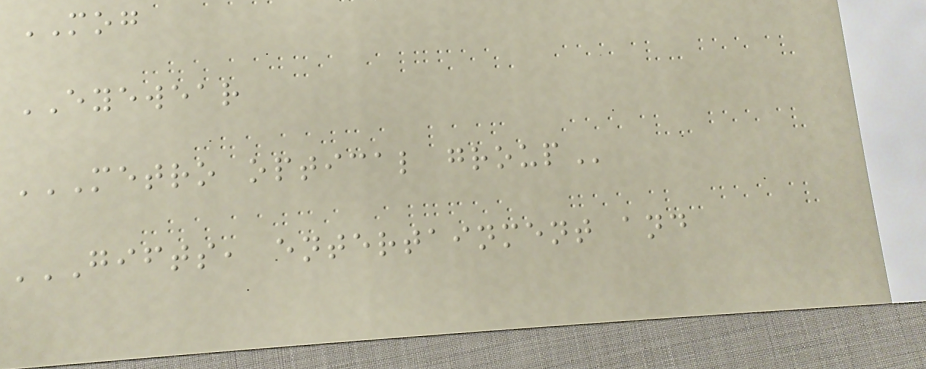MOG
EYEWEAR
METRO OPTICAL GROUP
GIFTS, ENTERTAINMENT AND
